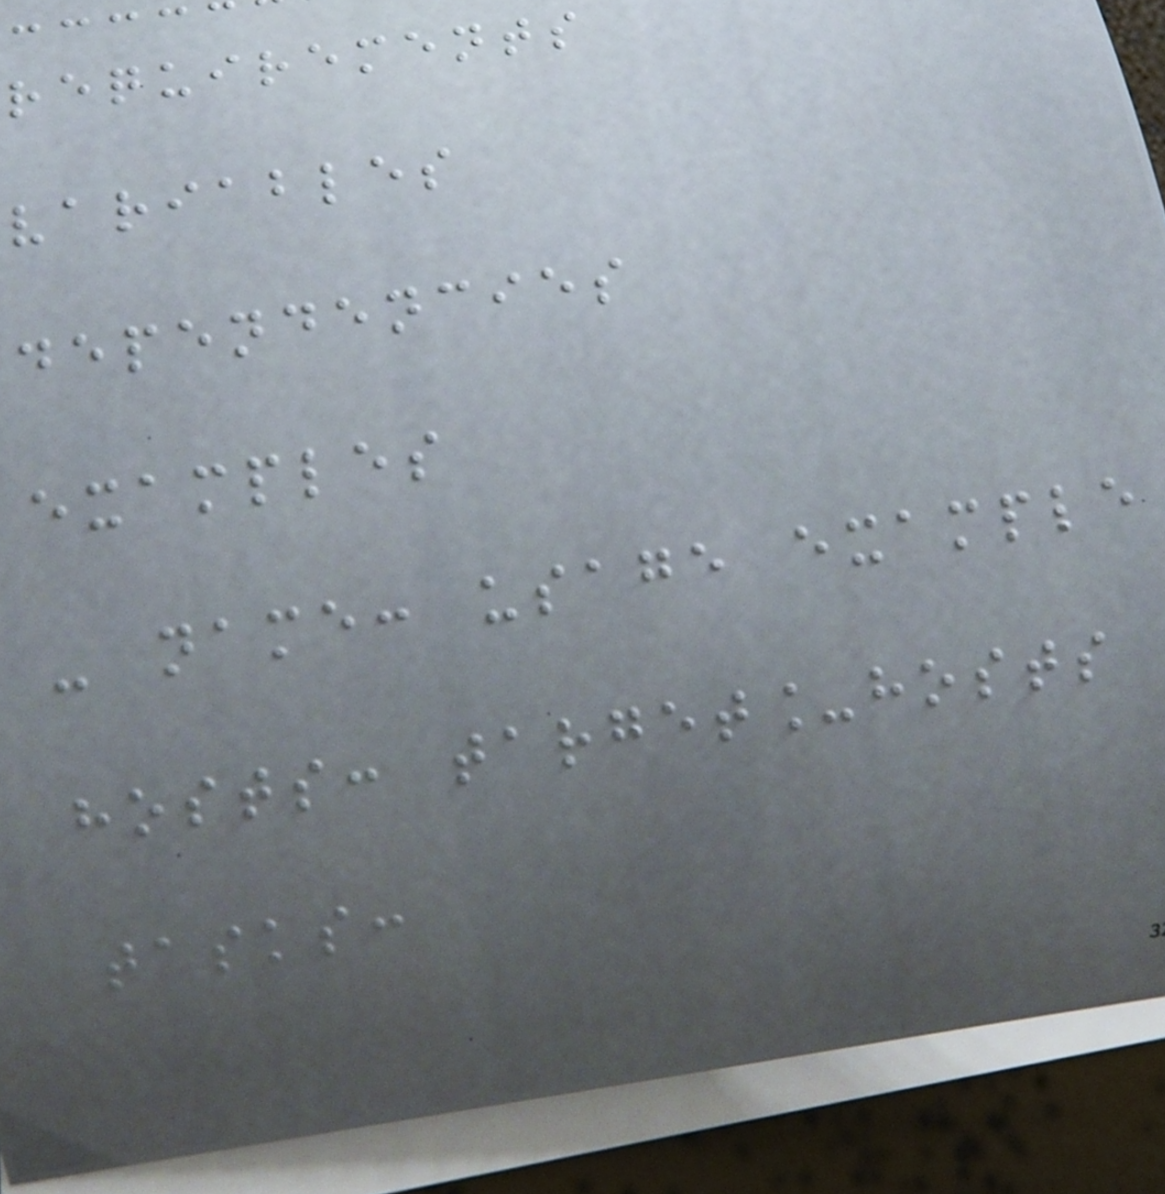requirements
variables
dependencies
examples
- name: usage example
hosts: target_hosts
tasks:
